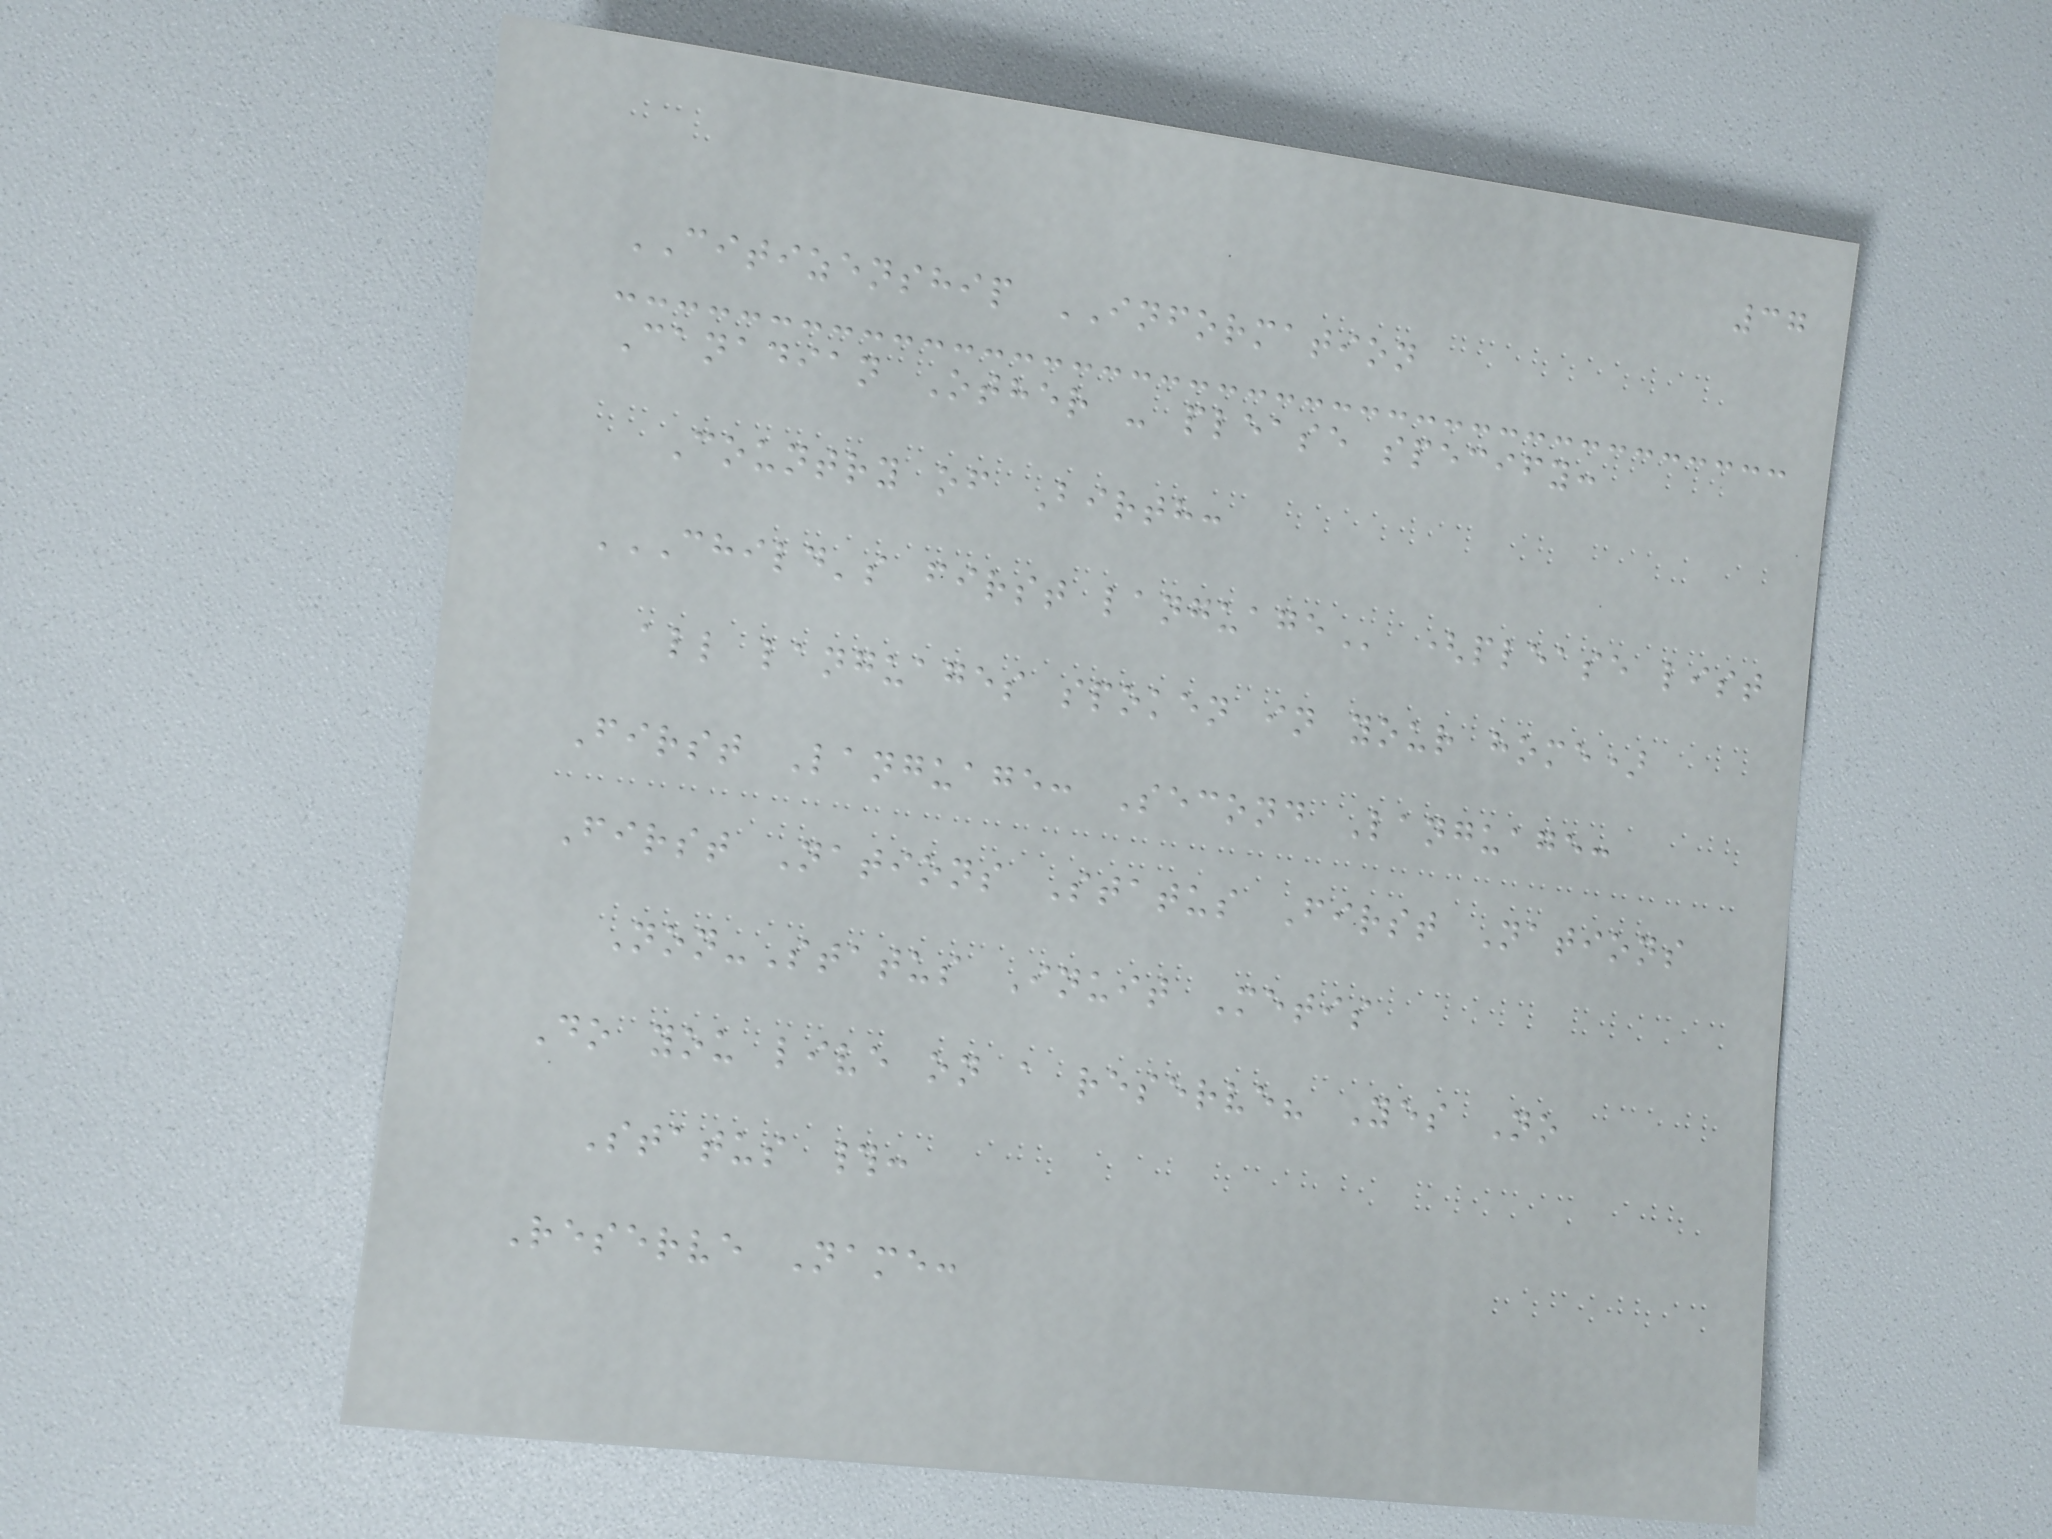37
CITIZENSHIP INFORMATION
Canadian Other - please specify:
Country of Birth:
CHILD'S FIRST LANGUAGE (please list
all languages spoken in your home)
First Language: Second Language:
First Nations Status First Nations
Non-Status Inuit Metis
Do you live on a reserve? Yes No
Status #:
Reserve Name:
